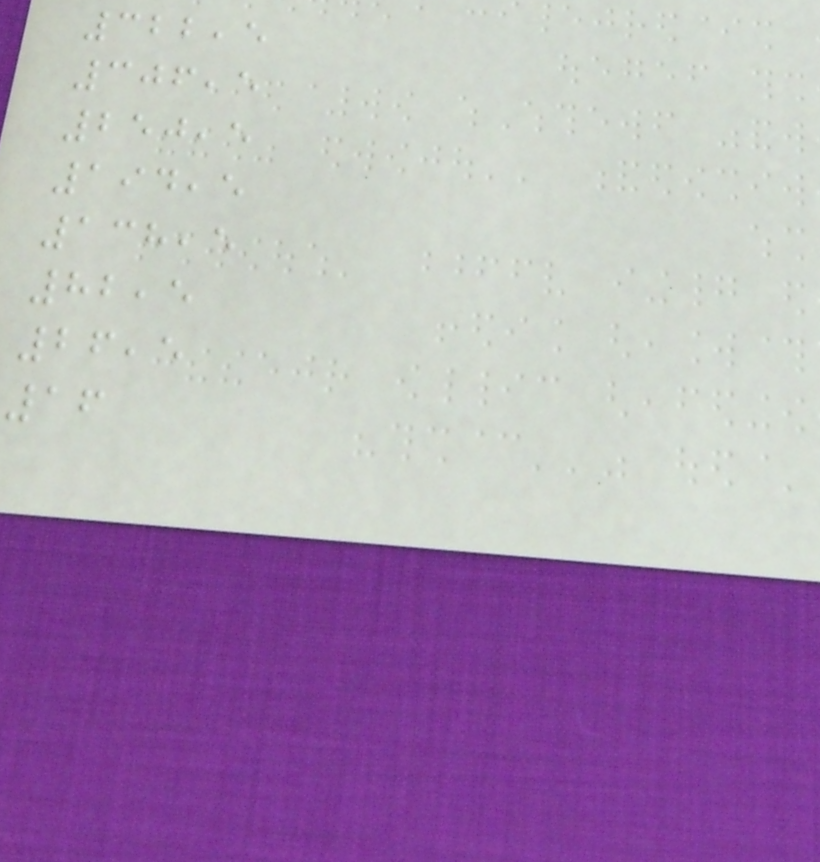322,5
306,5
250,5
194,5
138,5
82,5
26,5
16
